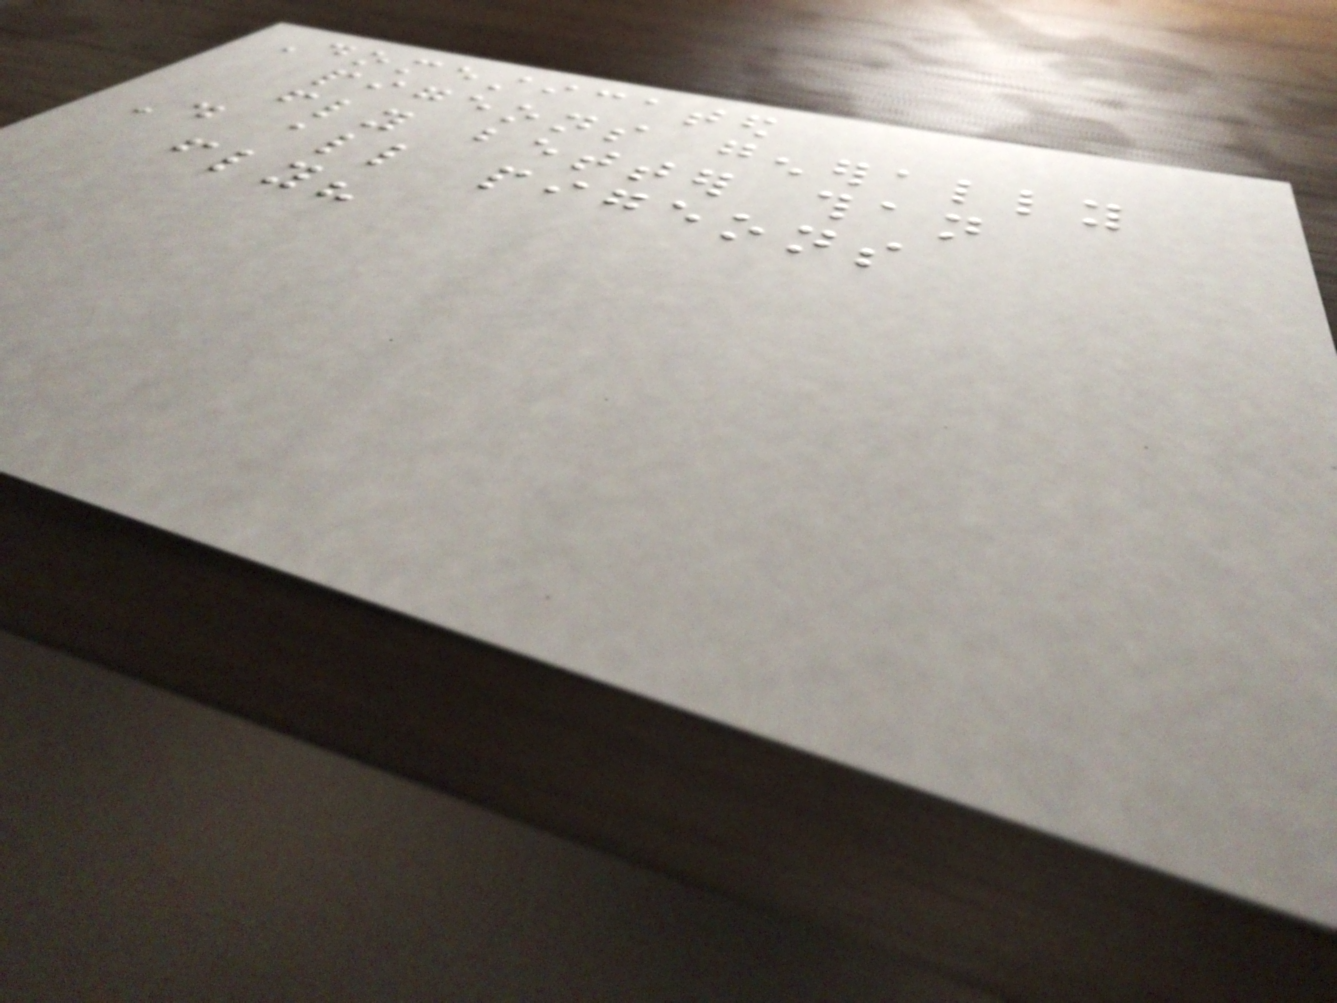Domesticated
pigeons generally
fly better than
Do all pigeons
fly?
